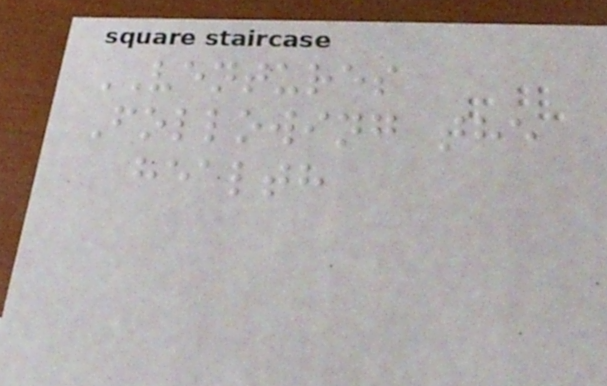VENTURES
Following the
health
